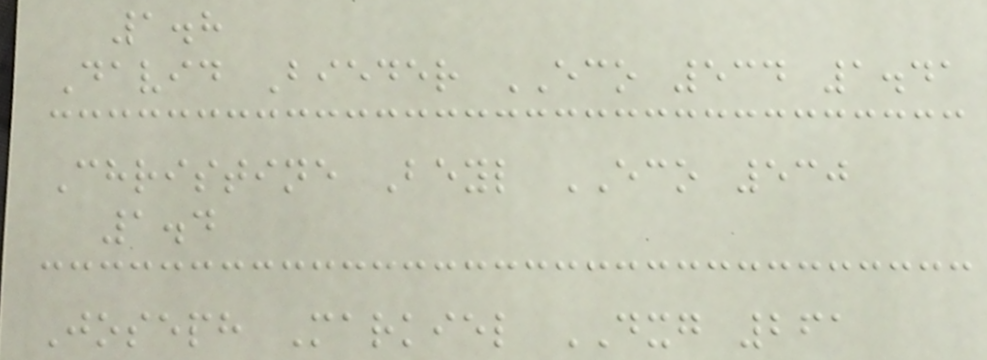1.8
David Bieder ECO 534 1.41
Christine Beyl ECO 530
1.4
Joseph Markiel DXG 261
